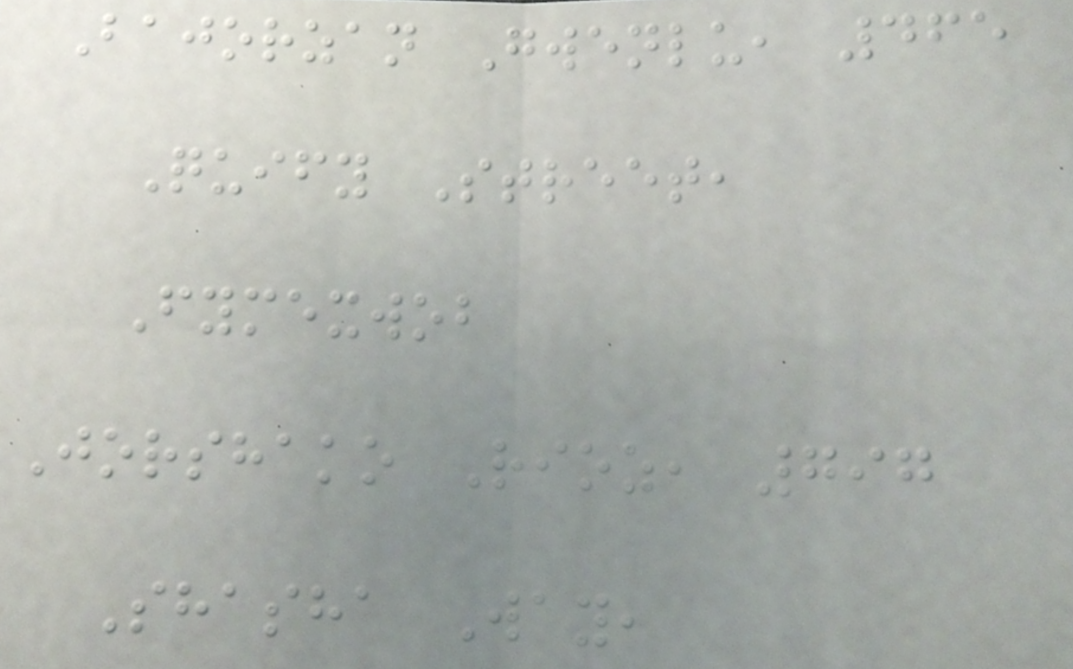Bajorzan Gwenlu, 465
Quify Street,
Fymexwob
Jorshako Rioz, 797
Shasha Way,
